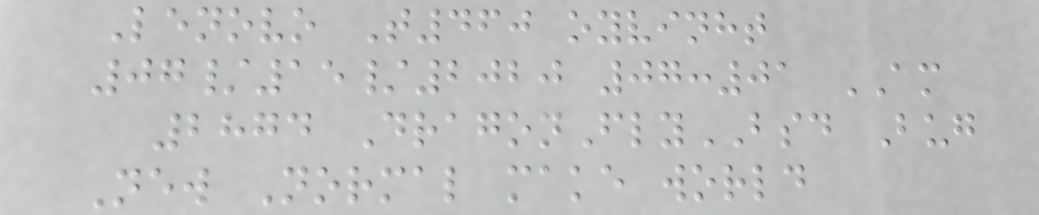Lenovo T460 oyvinht
07/15/2020 07:01 AM
2874 DragonFlyBSD Bug
New Normal make world
